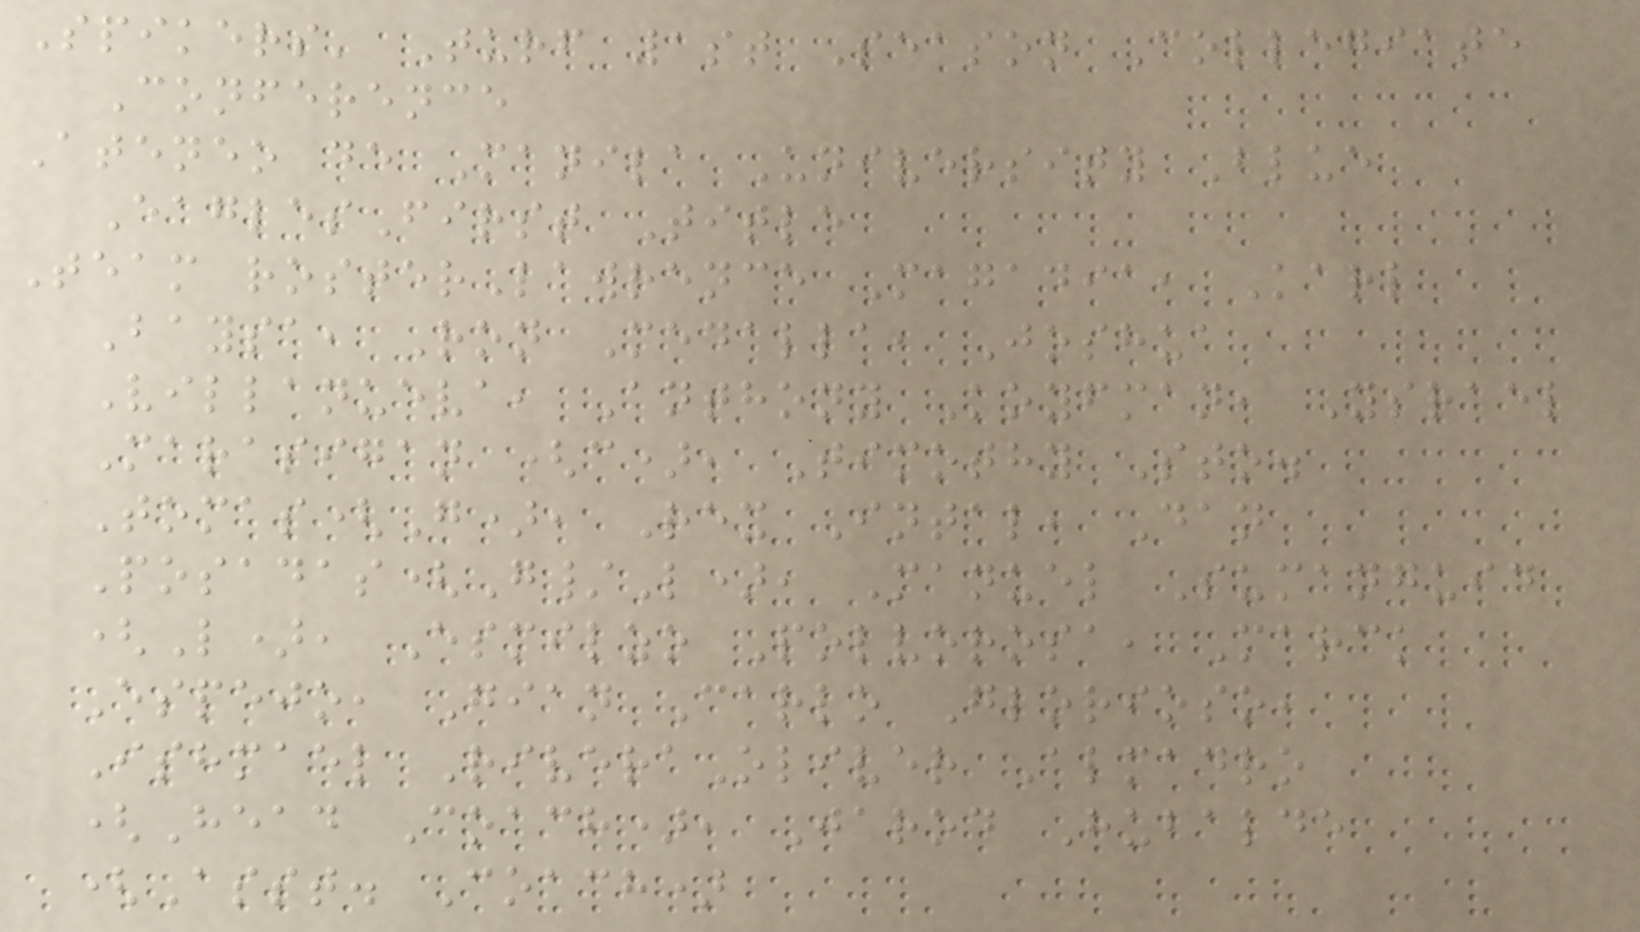Spikers' Turf 1st Season Collegiate
Conference
Ateneo de Manila University Blue
EaglesFirst Title
Team rosterLawrence Magadia, Karl
Baysa, Ron Medalla, Joshua
Villanueva, Anthony Koyfman, Ysrael
Marasigan (c), Timothy Sto.
Tomas(G), Rex Intal, Dan
Posadas(G/L), Manuel Sumanguid
(L), Esmilzo Polvorosa, Marck
Espejo, Gian Carlo Glorioso,
Ishmael RiveraOliver Almadro
(Head Coach), Jarod Hubalde
(Asst. Coach)
